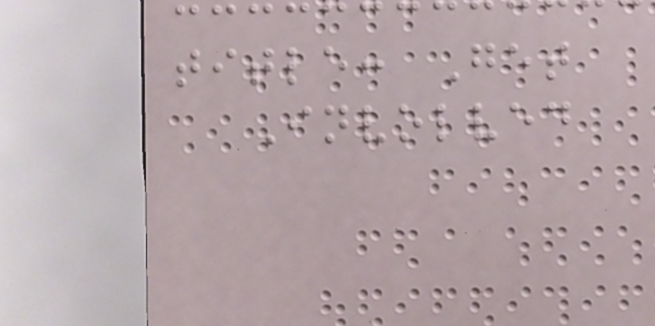title: Get
Involved
